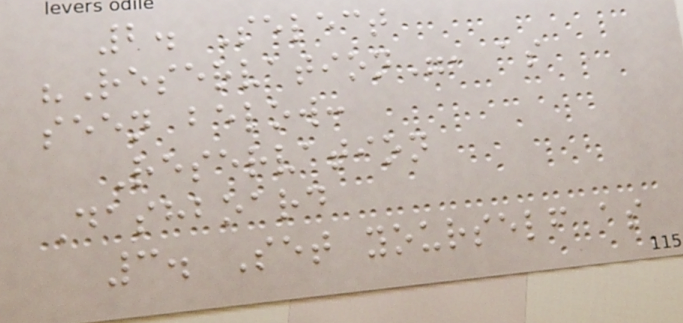2. Select
"Reservation", as
seen below:
Reservation
Dashboard
3. Set yourself as
